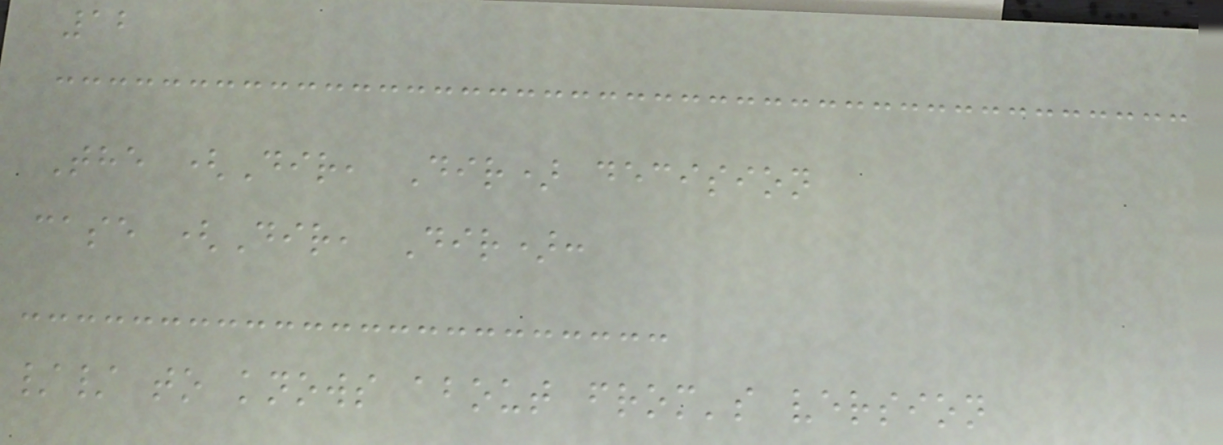12
The (Dir, Dir) decision
case (Dir, Dir):
// to knows about from's version
